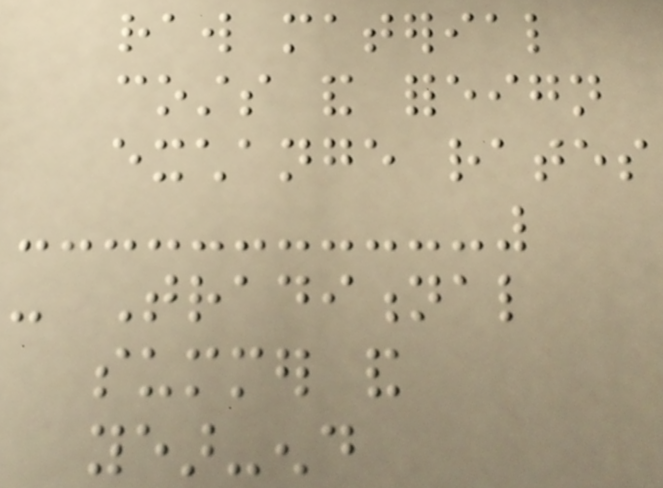raw material
costs and foreign
exchange rates
- Traditional
summer and
year-end
